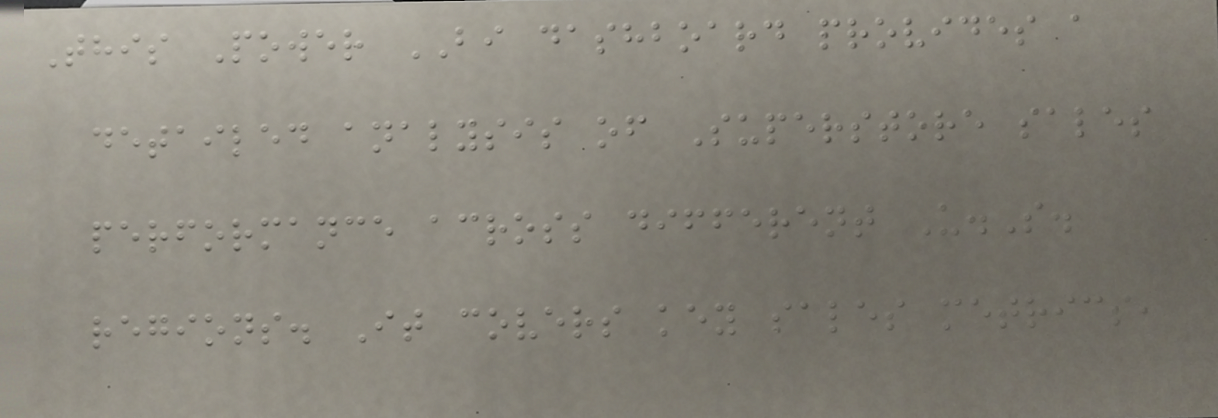This Power BI dashboard provides a
detailed analysis of Superstore sales
performance across different U.S.
regions. It covers key sales metrics,
